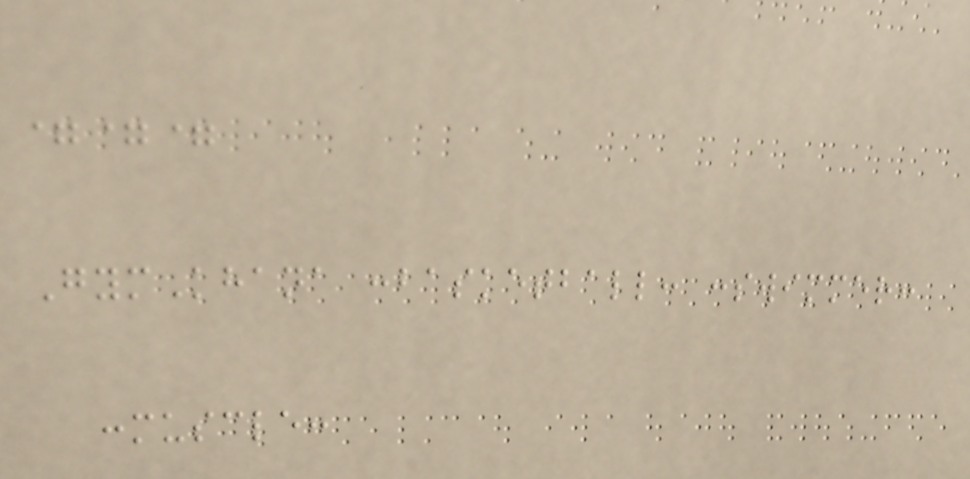===
GymKhana :basketball: :swimmer:
:muscle:
